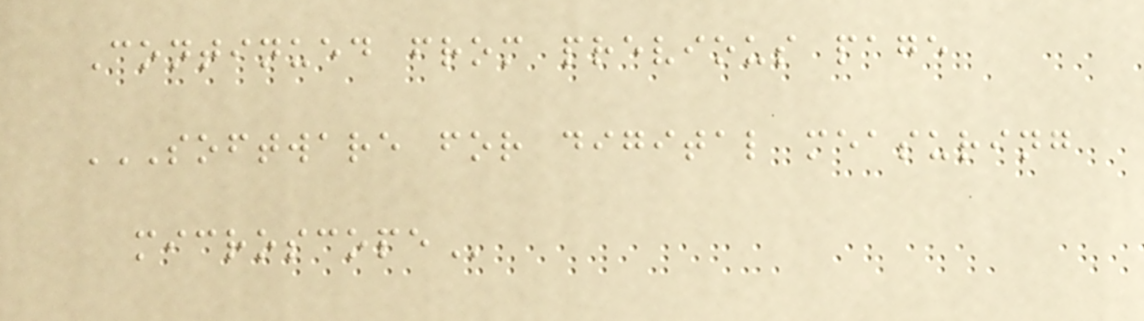Continued from previous page
SOFTWARE FOR DIGITAL MEASURING
MICROSCOPE
